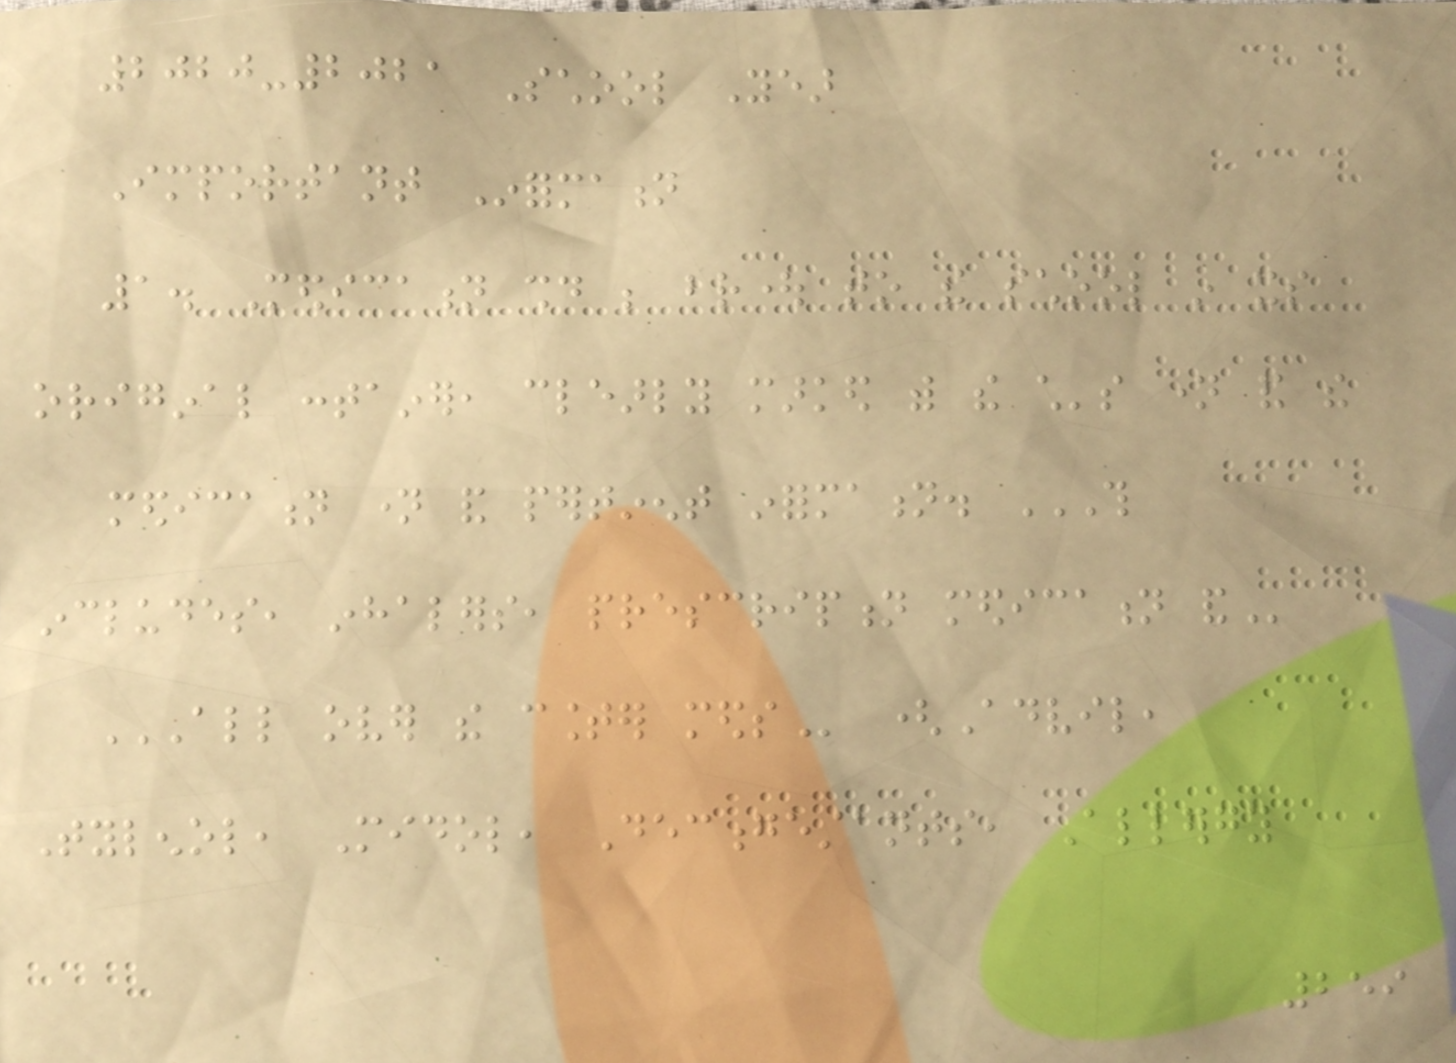2020-2021 School Year
Important Information
1. Medication should be brought to the school in its
original container, clearly marked with the child's name and the
medication name and pertinent information. THIS
INCLUDES, INHALERS, PRESCRIPTION MEDICATION AND
ALL OVER THE COUNTER MEDS (Advil,
Tylenol, Midol, Decongestants, Allergy
259
